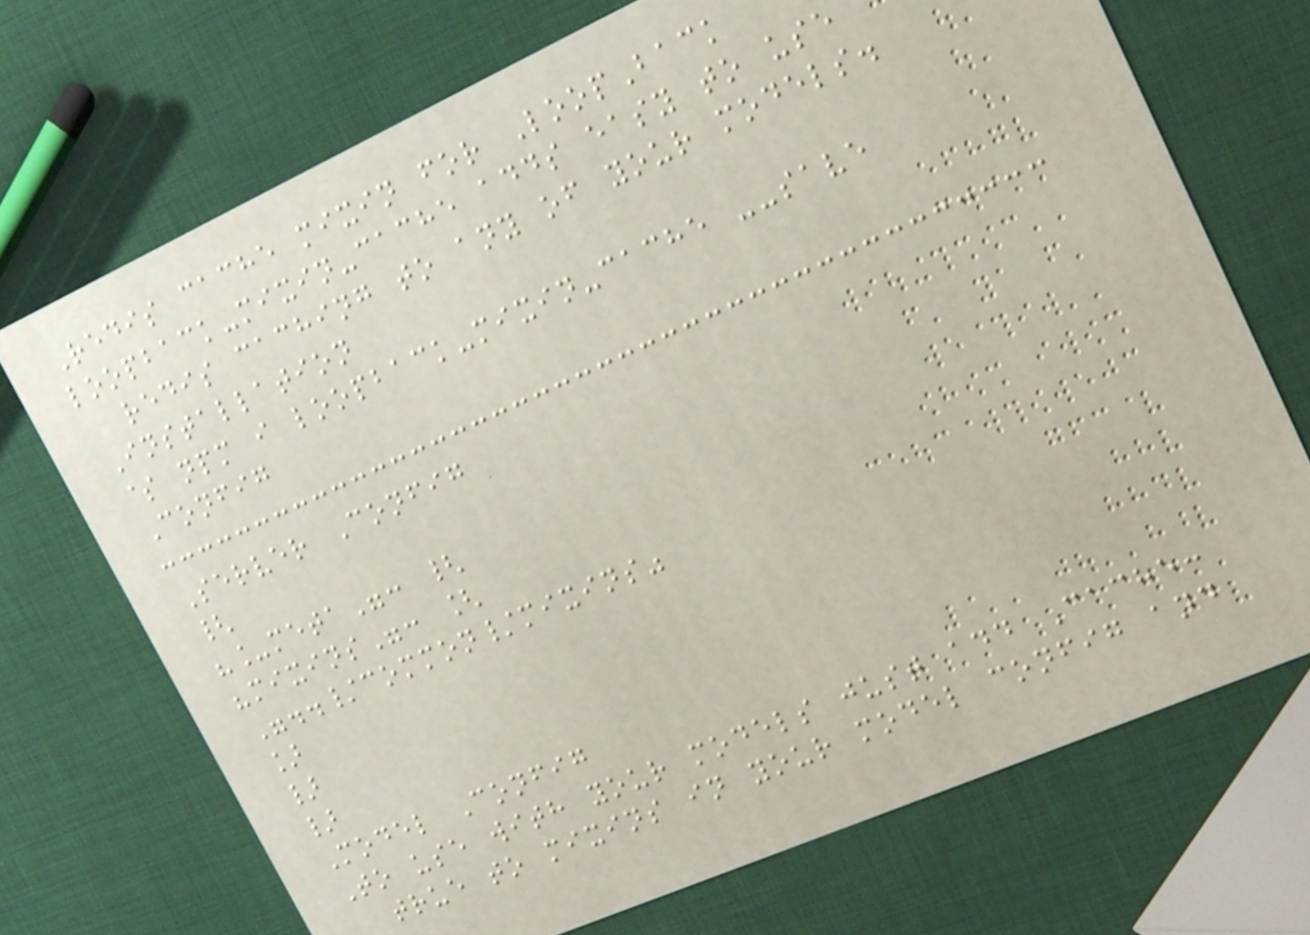Redis cache mixin for LoopBack
loopback-mixin-cache adds easy to use
redis caching to any of your models.
Installation
$ npm i loopback-mixin-cache --save
Config
Server Config
{
"_meta": {
"mixins": [
"../common/mixins"
]
}
}
Model Config
To use with your models just add Cache:
true to mixins in your model config and
